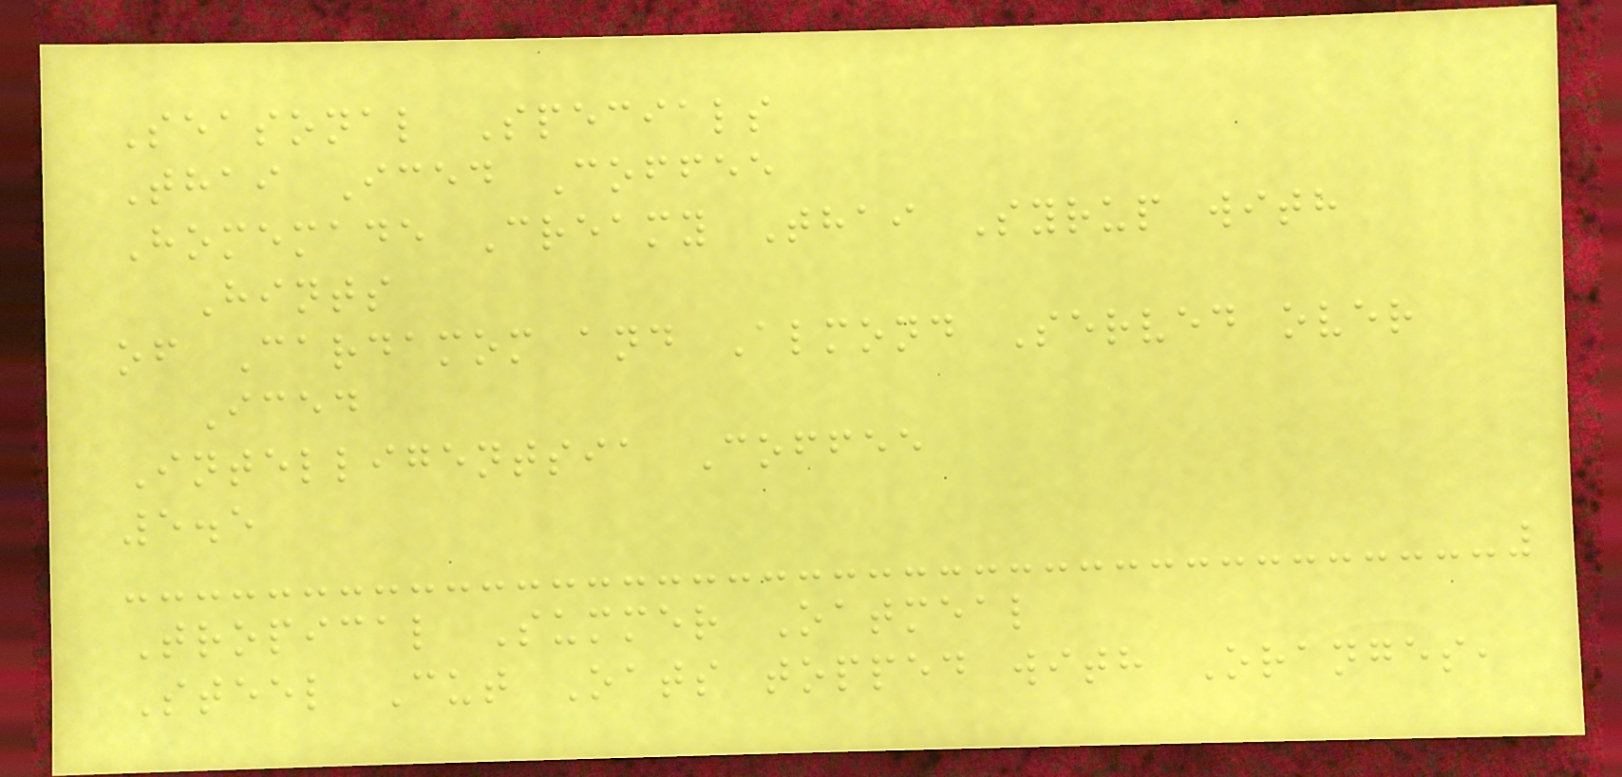Seasonal Specials
Thai Iced Coffee
Homemade Creamy Thai Syrup with
Hints
of Cardamom and Almond Served over
Iced
Intelligentsia Coffee
5.5
Tropical Summer Oatmeal
Steel Cut Oats topped with Oranges,
